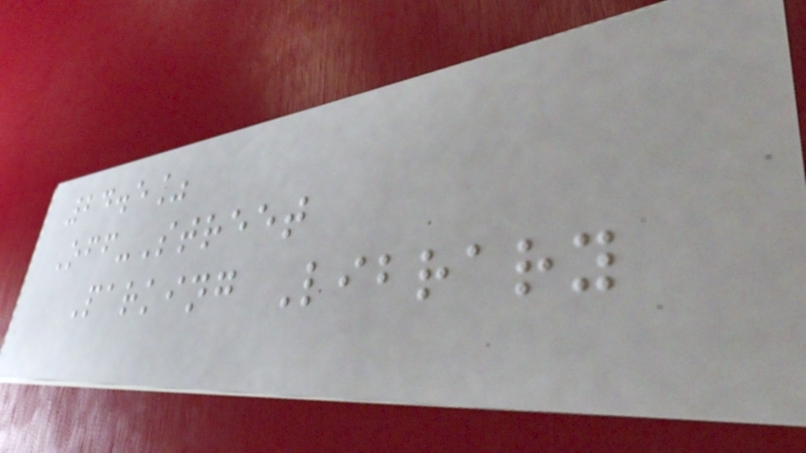24.5%
Off-Street
Parking Library
